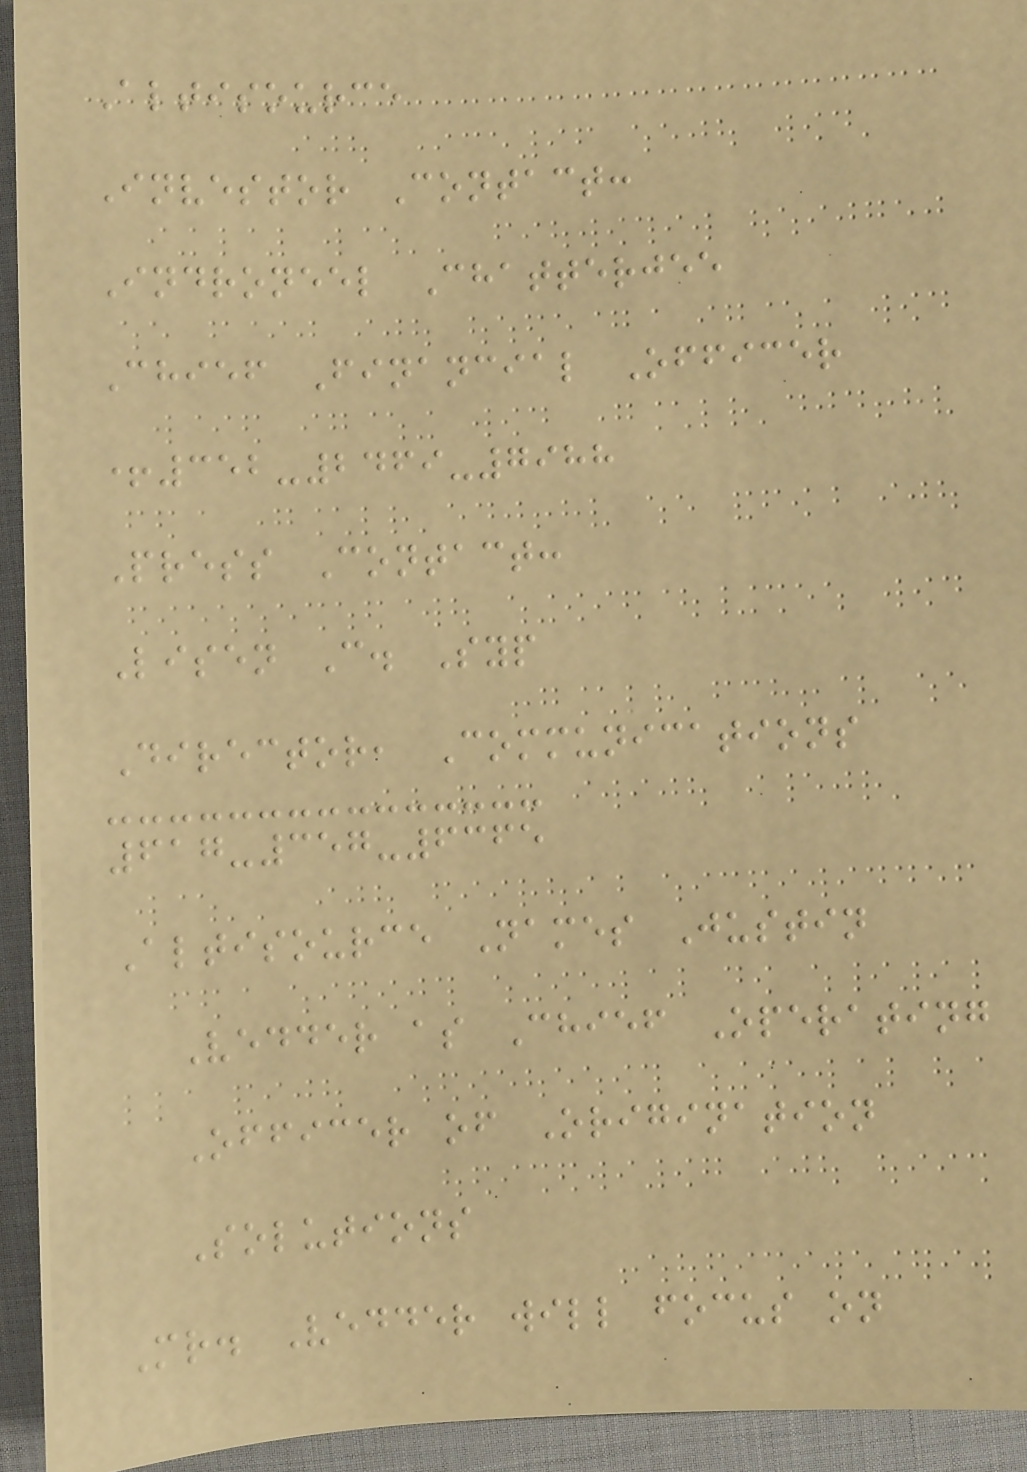Altisource
Investor Contact:
Indroneel Chatterjee
Chief Financial Officer
+352-2469-7988
Press Contact:
Lisen C. Syp
Director, Communications
617-357-6365
Altisource Names Justin
Vedder as Chief Operating
Officer of Origination
Solutions
Mr. Vedder will focus on
